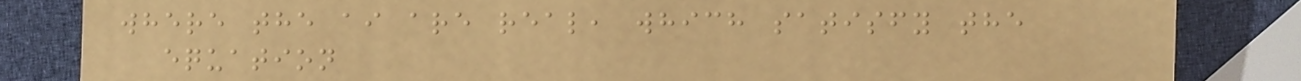where the ai are real, which satisfy the
equation
